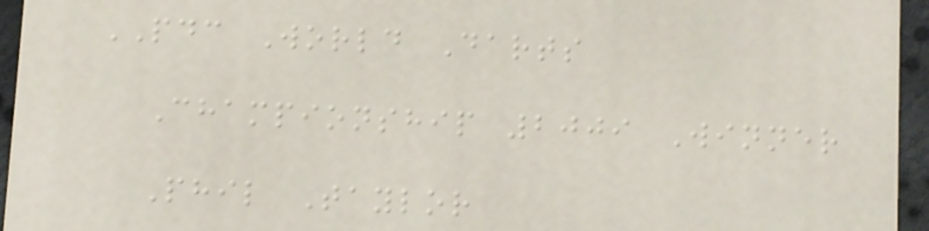PDC World Darts
Championship 2009 Winner
Phil Taylor
